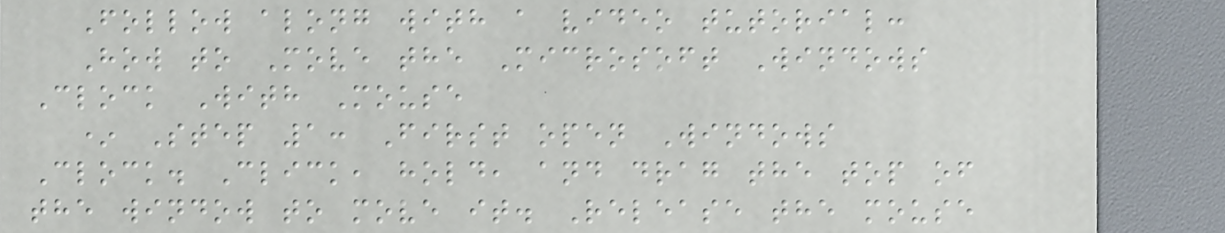Follow along with a video tutorial:
How to Move the Microsoft Windows
Clock With Mouse
* Step 1: First open Windows
Clock. Click, hold, and drag the top of
the window to move it. Release the mouse
